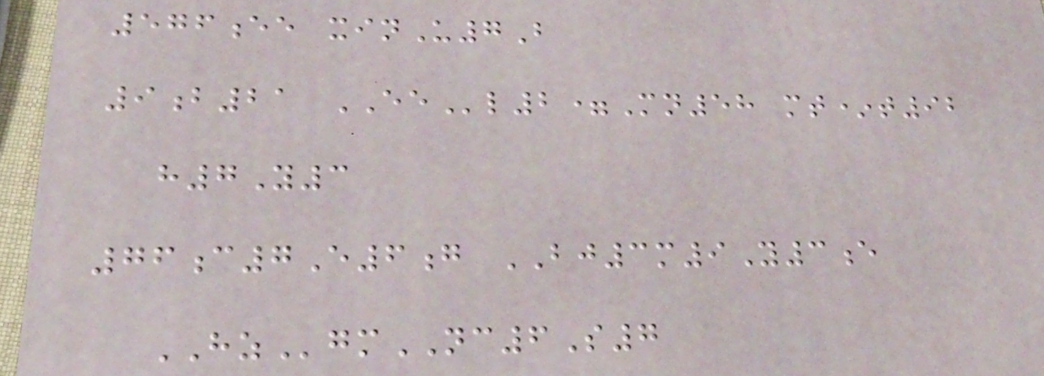576ee xinU7B
9b21 EEl2=Mn58 mt*t92
h7Y3
76c7E6g BJ3m9Y3e
HZgmNC6S7
